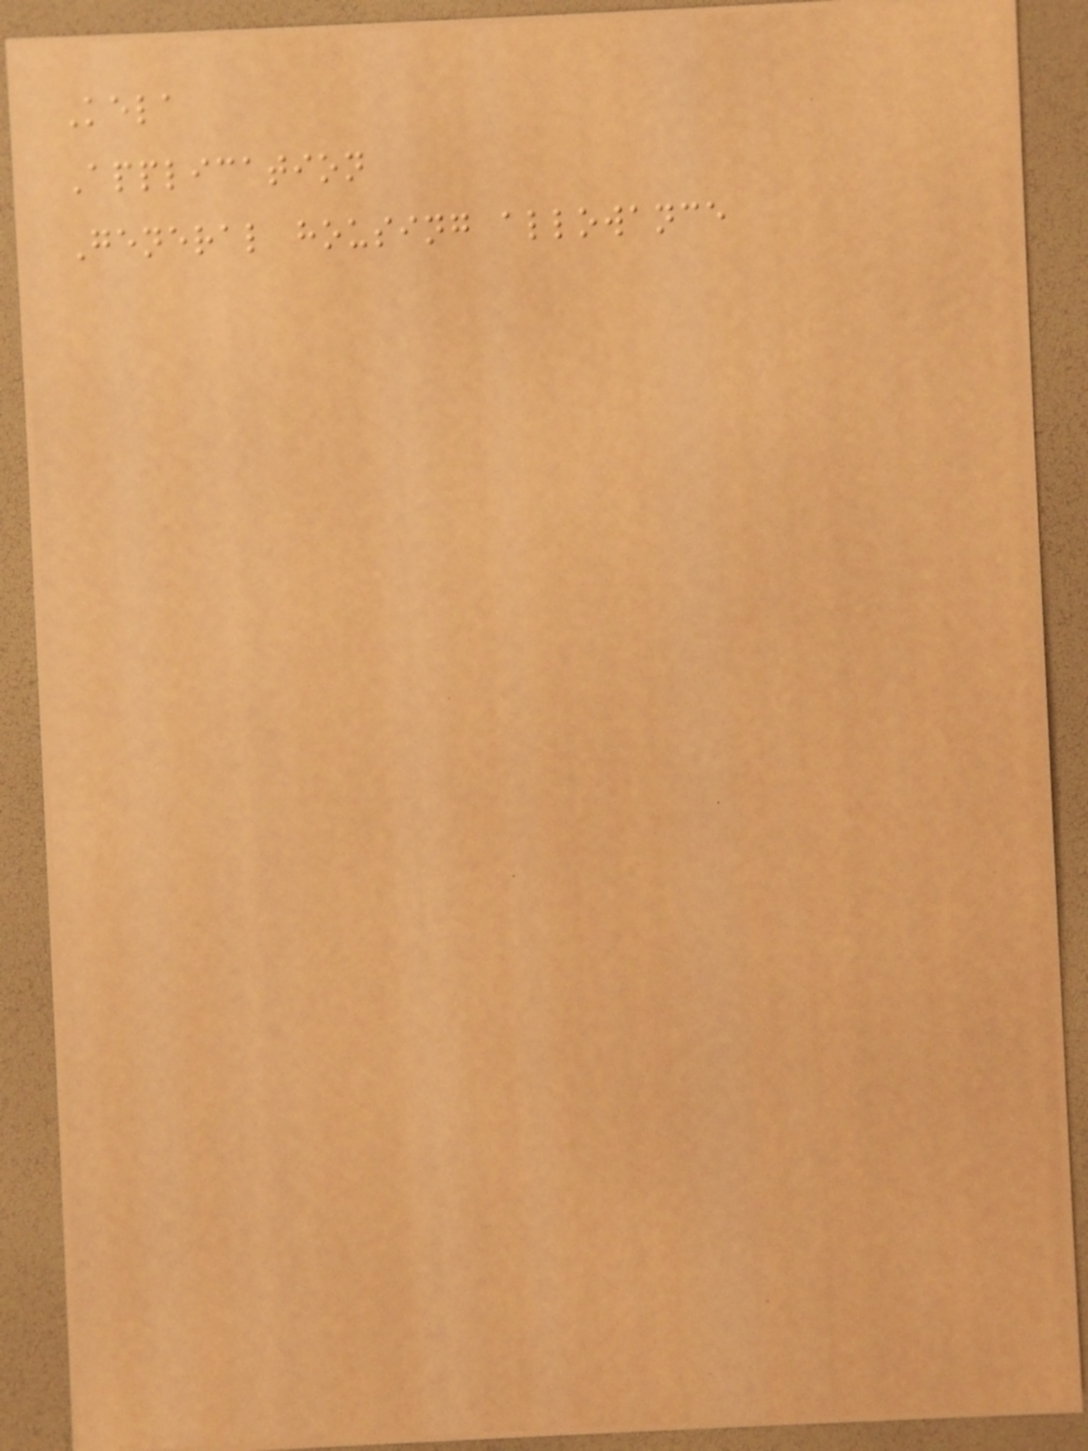Kela
Application
General housing allowance
